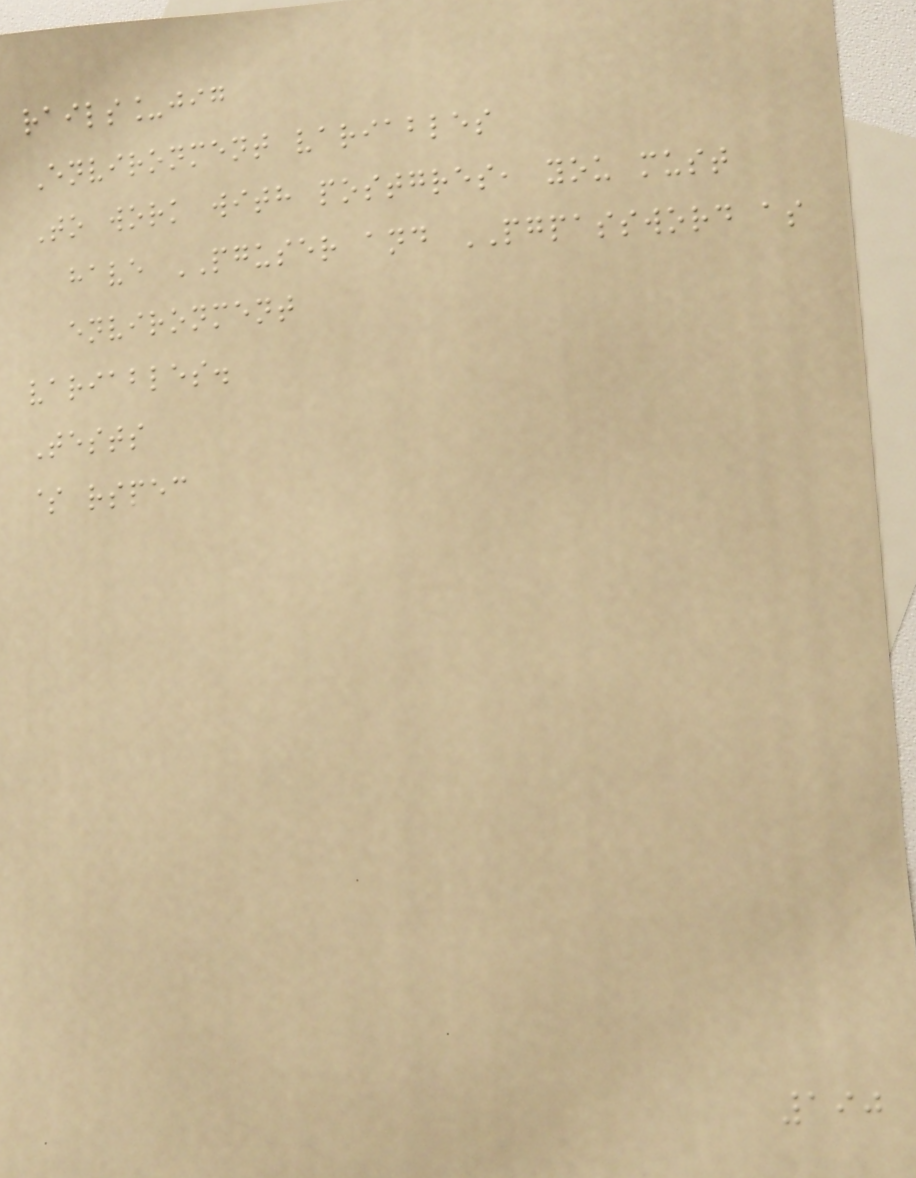rails_jig
Environment variables
To work with postgres, you must
have PGUSER and PGPASSWORD as
environment
variables.
Tests
$ rspec
190
